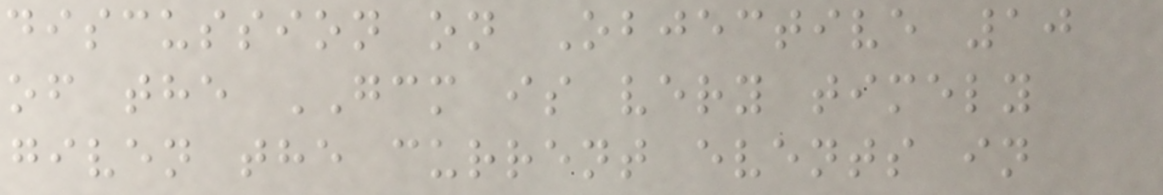discussion on Objective 10
of the GCM is very timely
given the current events in
